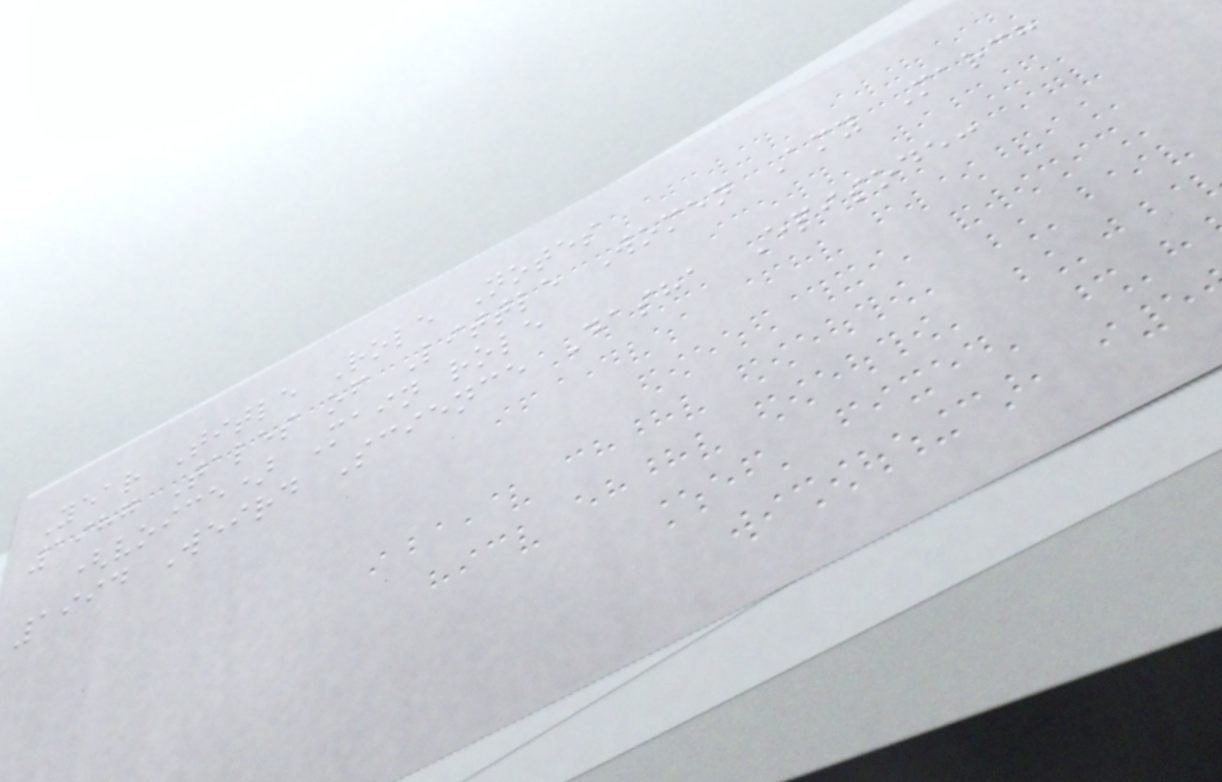Year Title Role Notes
1987 Tales of Little Women Amy March
(voice) Main role
1994 Weird Science Dasha Episode:
